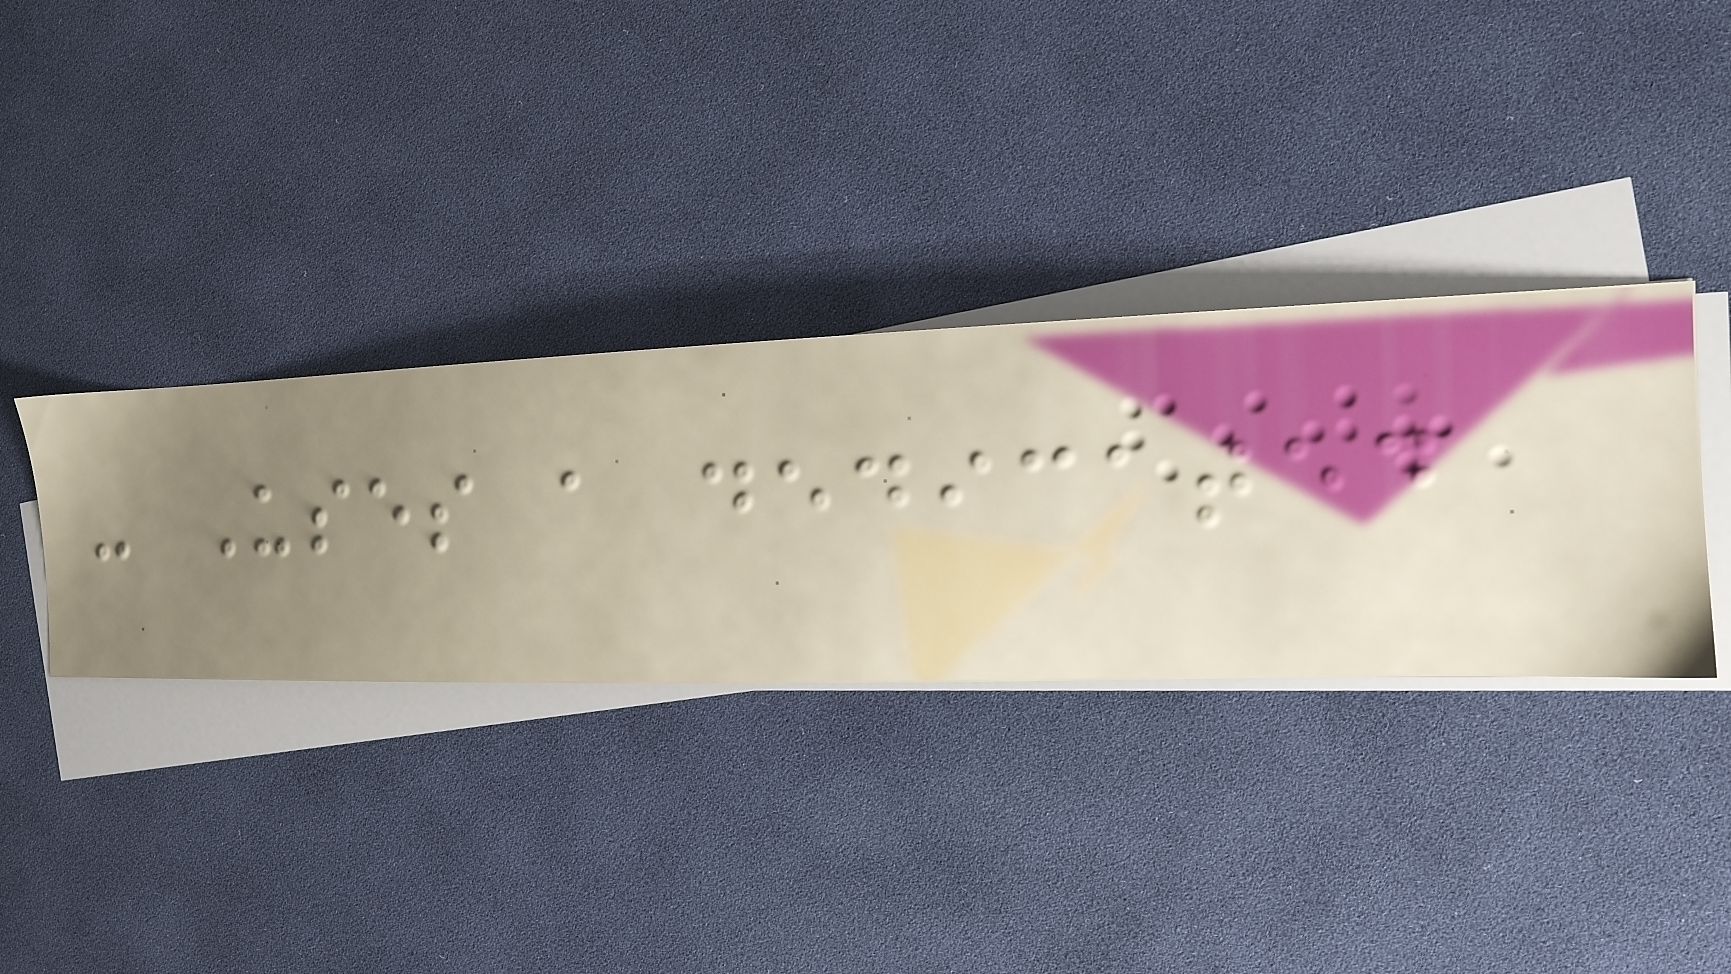- Uses a dedicated
